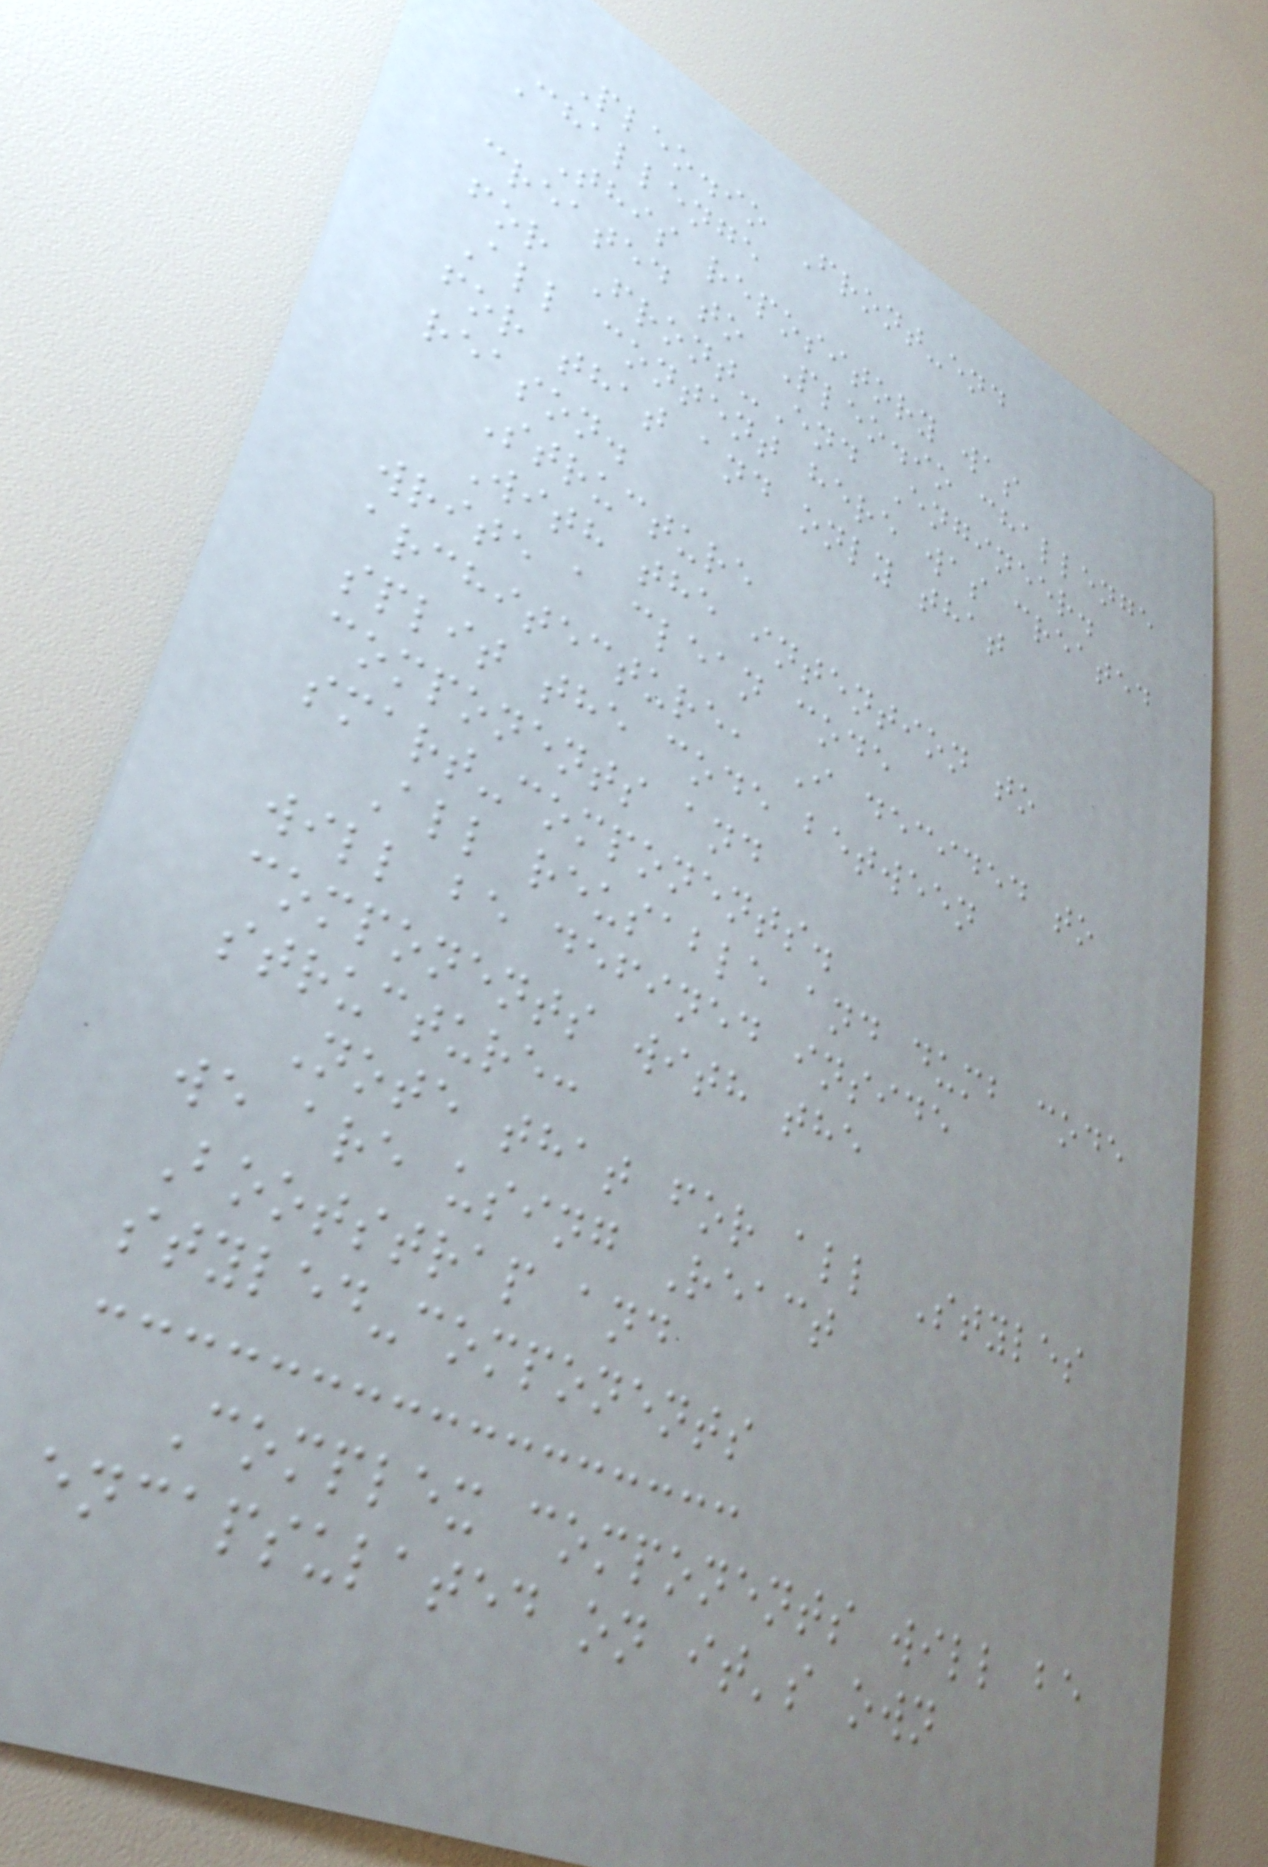Pleo.io Front-end
Challenge
This repository was
created to Pleo.io challenge
for Front-End Engineer.
All content here was created
for that and only that
reason.
Structure
With the intention to
write a clean code
architecture, I decided to
split the code between
components and
smart-components.
All reusable and dumb code
will be defined inside
components with the
structure:
Note that for all Styles
we are using React
Bootstrap and
styled-components
Complex components will be
encapsulated on it's own
